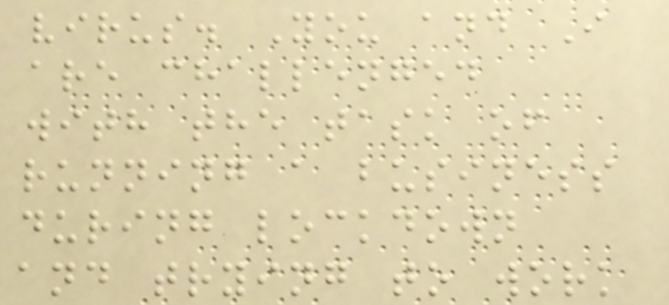virus. You and I
are challenged
with the task of
running a business
during lockdown
and trying to work
